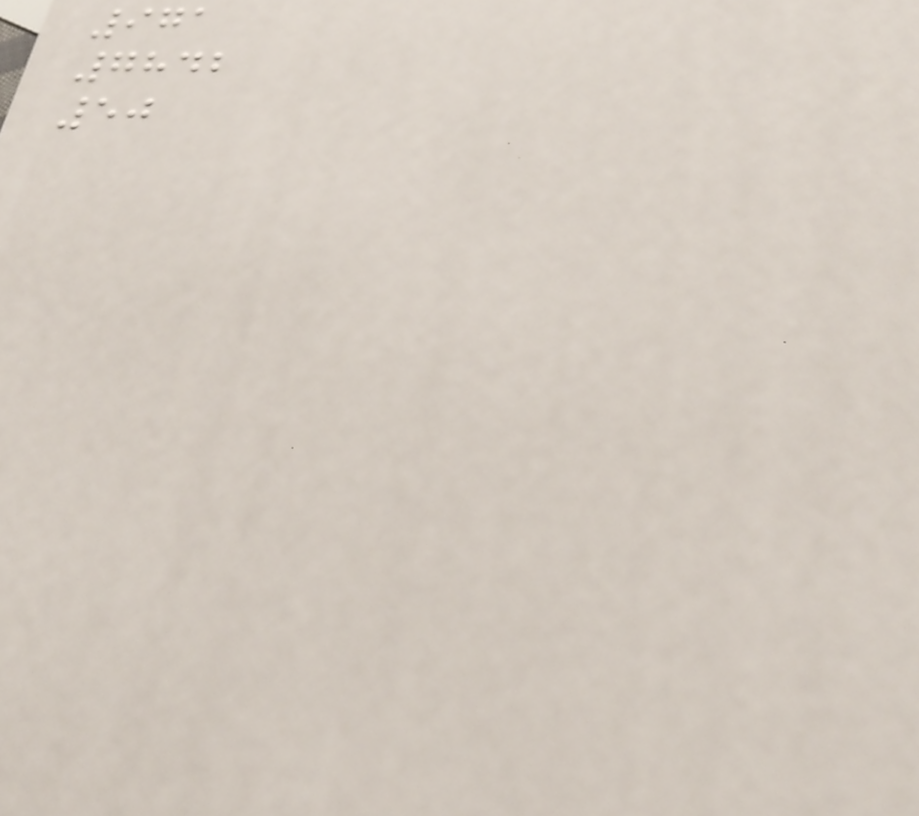971
7842
50
